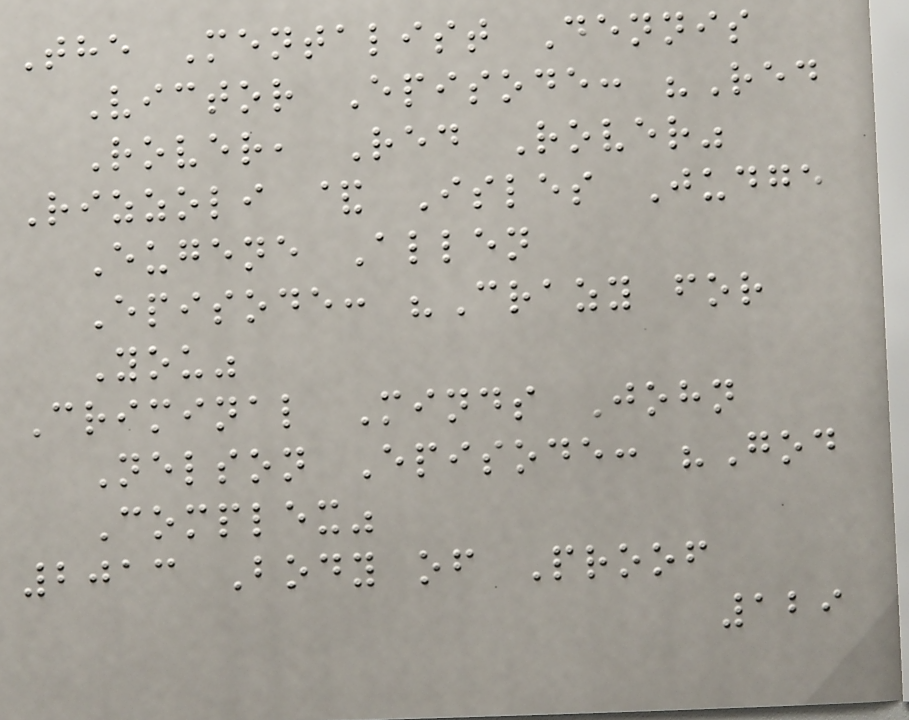The Mentalist Dennis
Victor Episode: "Red
Rover, Red Rover"
Rizzoli & Isles Judge
Eugene Allen
Episode: "Crazy for
You"
Criminal Minds John
Nelson Episode: "God
Complex"
2013 Body of Proof
129
